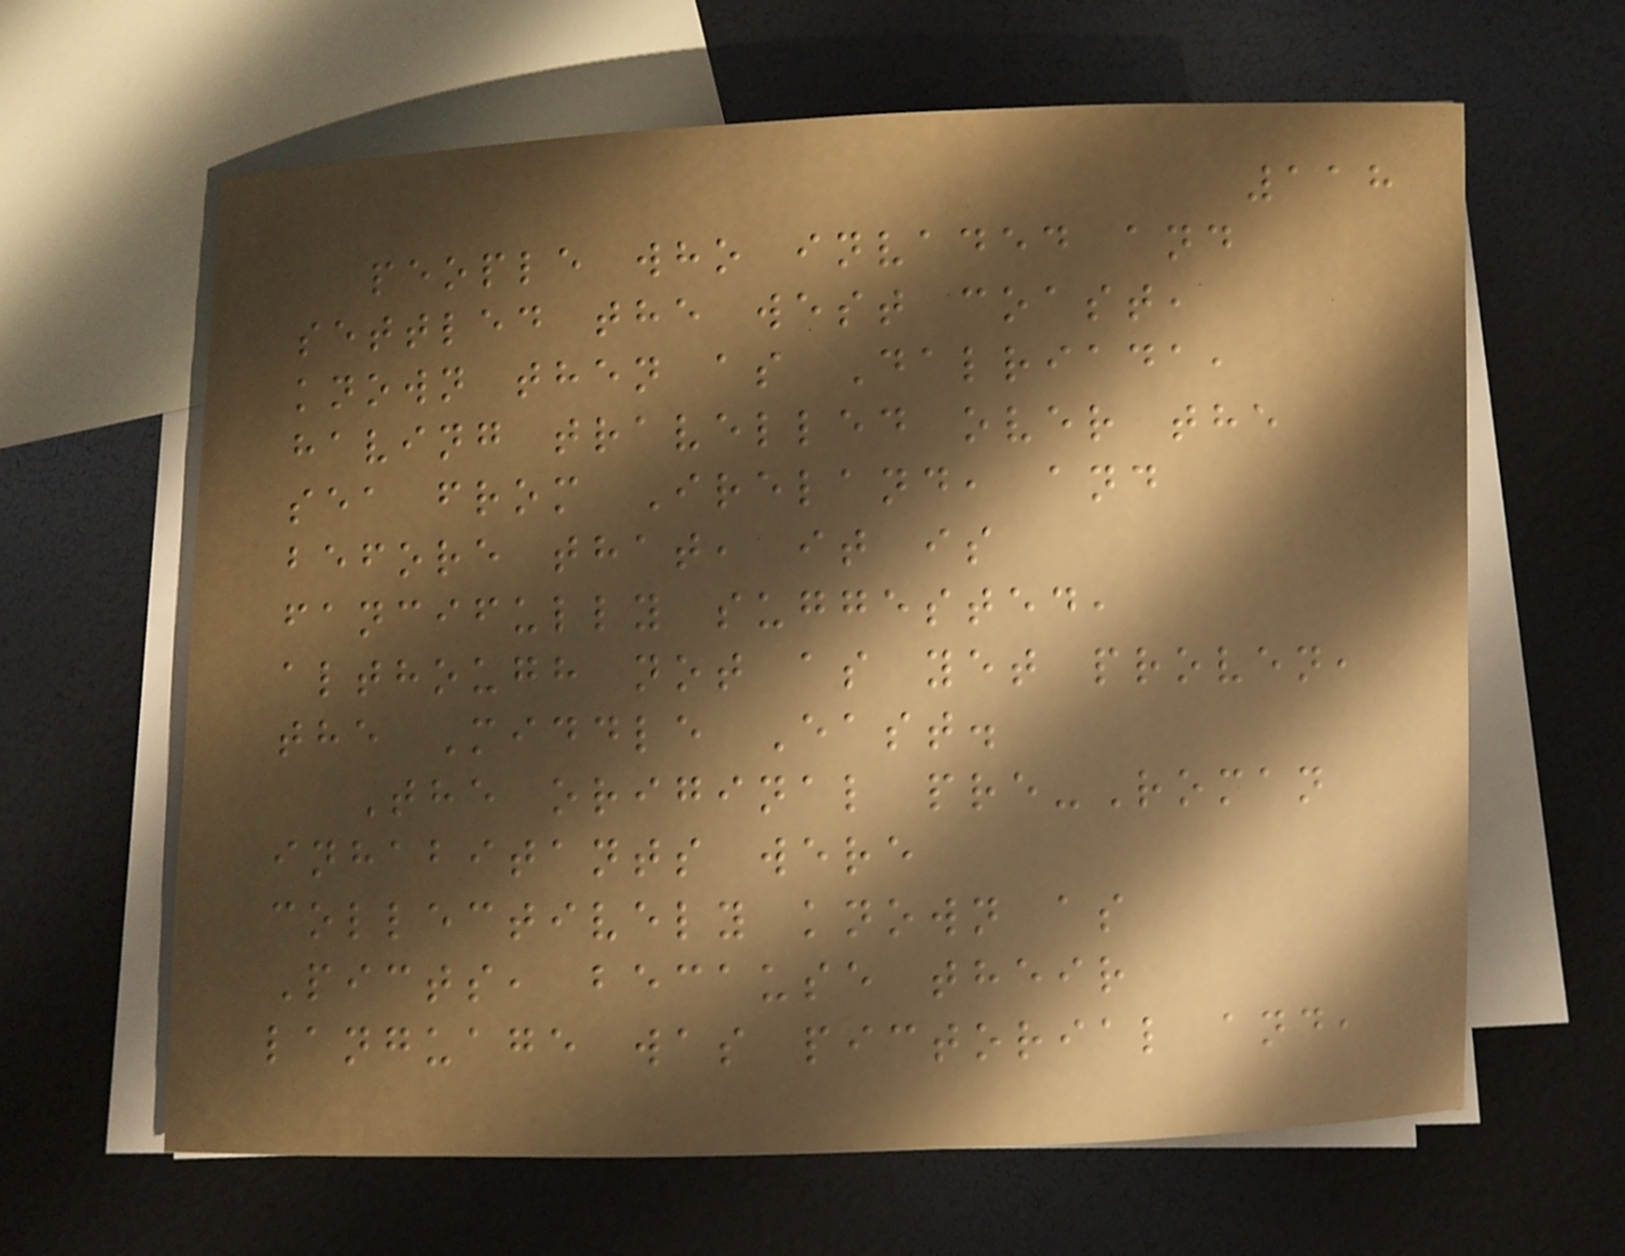118
people who invaded and
settled the west coast,
known then as Dalriada,
having travelled over the
sea from Ireland, and
before that, it is
fancifully suggested,
although not as yet proven,
the Middle East.
The original pre-Roman
inhabitants were
collectively known as
Picts, because their
language was pictorial and,
